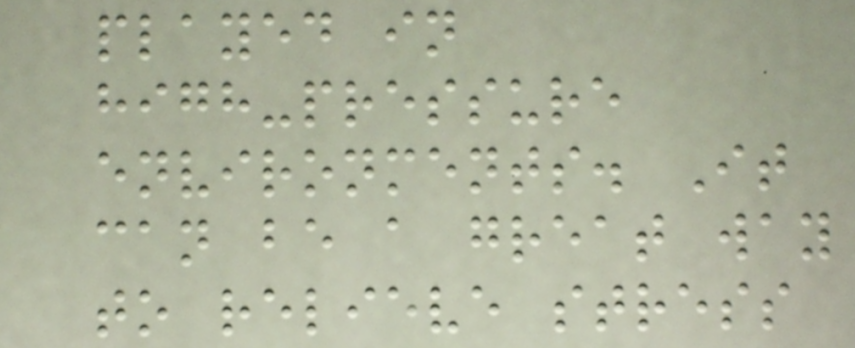played in
high-pressure
environments. It
can be a great way
to relieve stress
